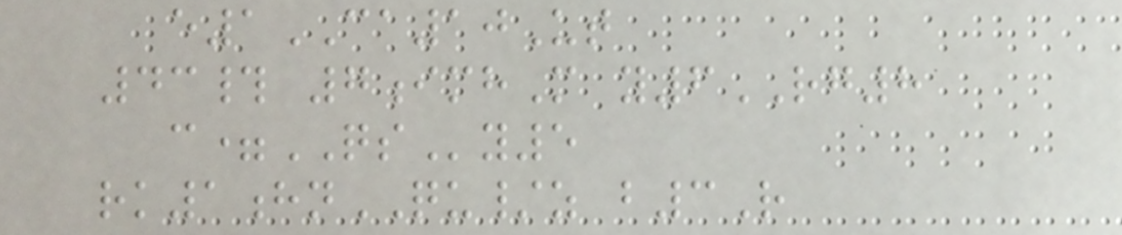e1CA10Ut
43# 7imhM y6RG8
c=QSy5
rk1hnQU/z b3R
